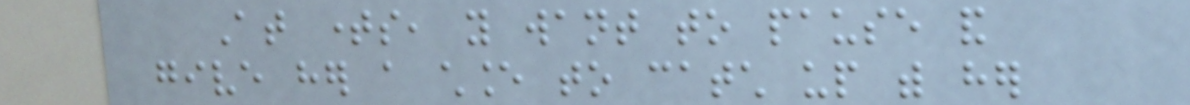At times, you want to pause and
give her a chance to catch up with her
